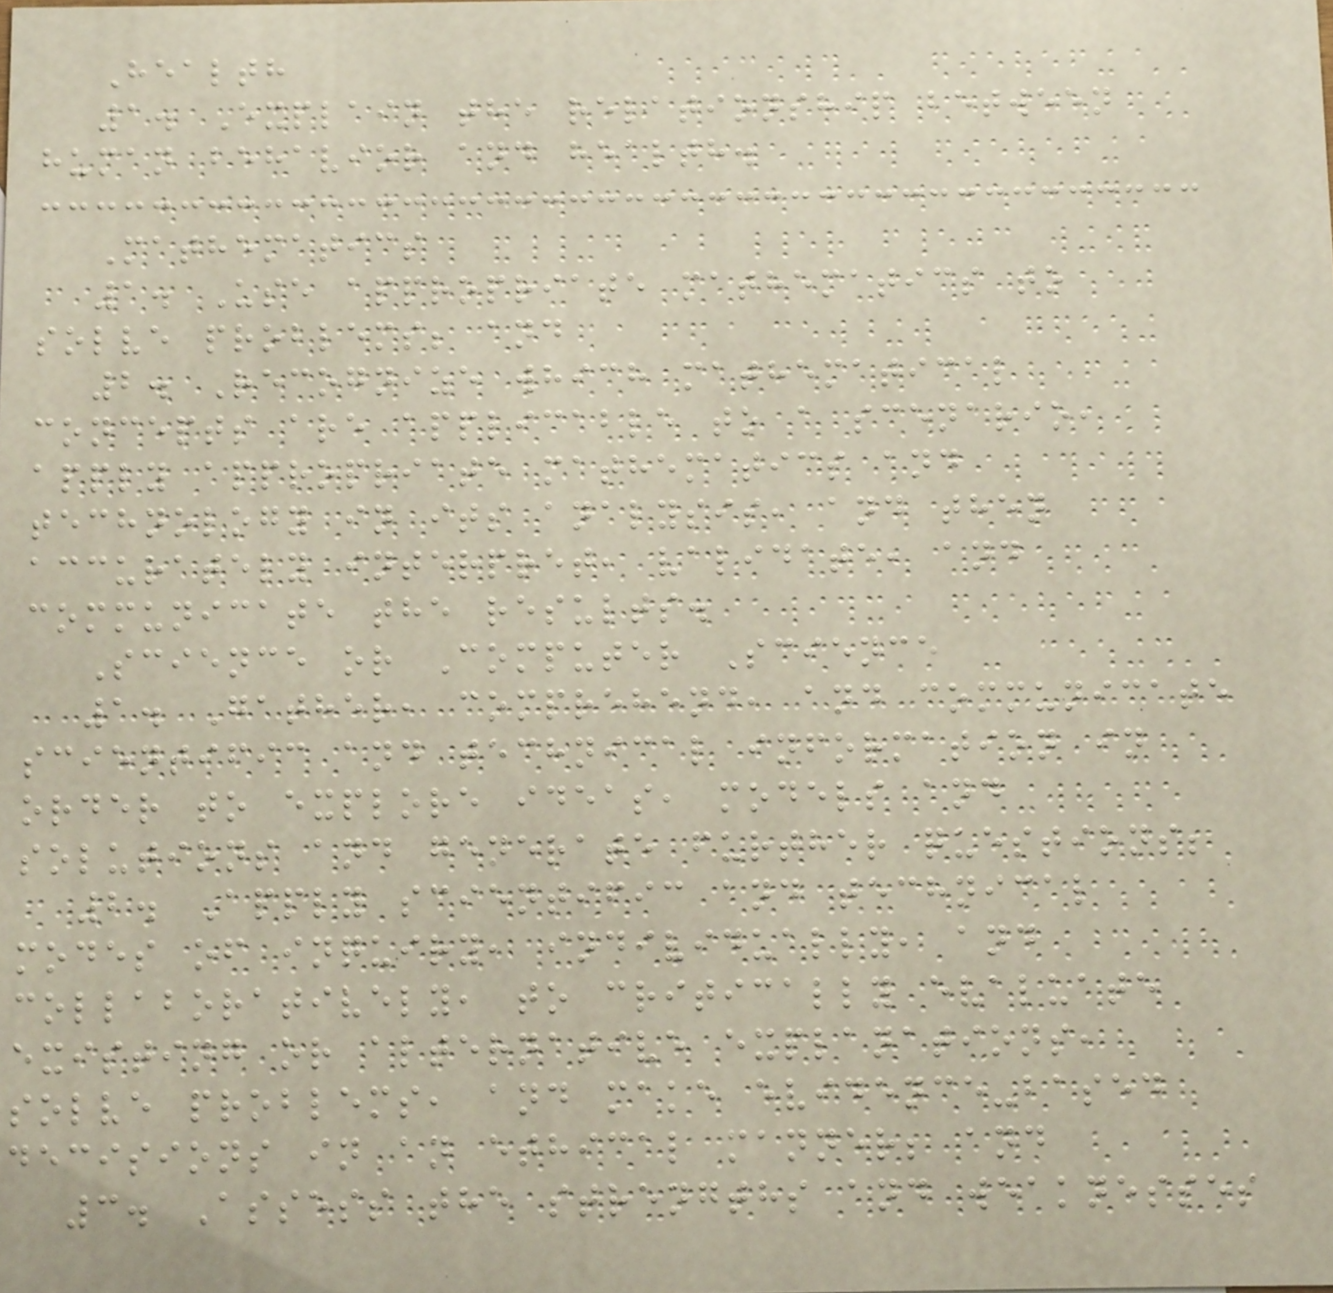Health
1. Explain the relationship between
human behavior and health.
Mathematics
1. Use appropriate mathematics to
solve problems; and
2. Recognize which mathematical
concepts are applicable to a scenario,
apply appropriate mathematics and
technology in its analysis, and then
accurately interpret, validate, and
communicate the results.
Science or Computer Science
1. Gather, comprehend, and communicate
scientific and technical information in
order to explore ideas, models and
solutions and generate further questions;
2. Apply scientific and technical
modes of inquiry, individually, and
collaboratively, to critically evaluate
existing or alternative explanations,
solve problems, and make evidence-based
decisions in an ethical manner; and
3. Assess the strengths and weaknesses
